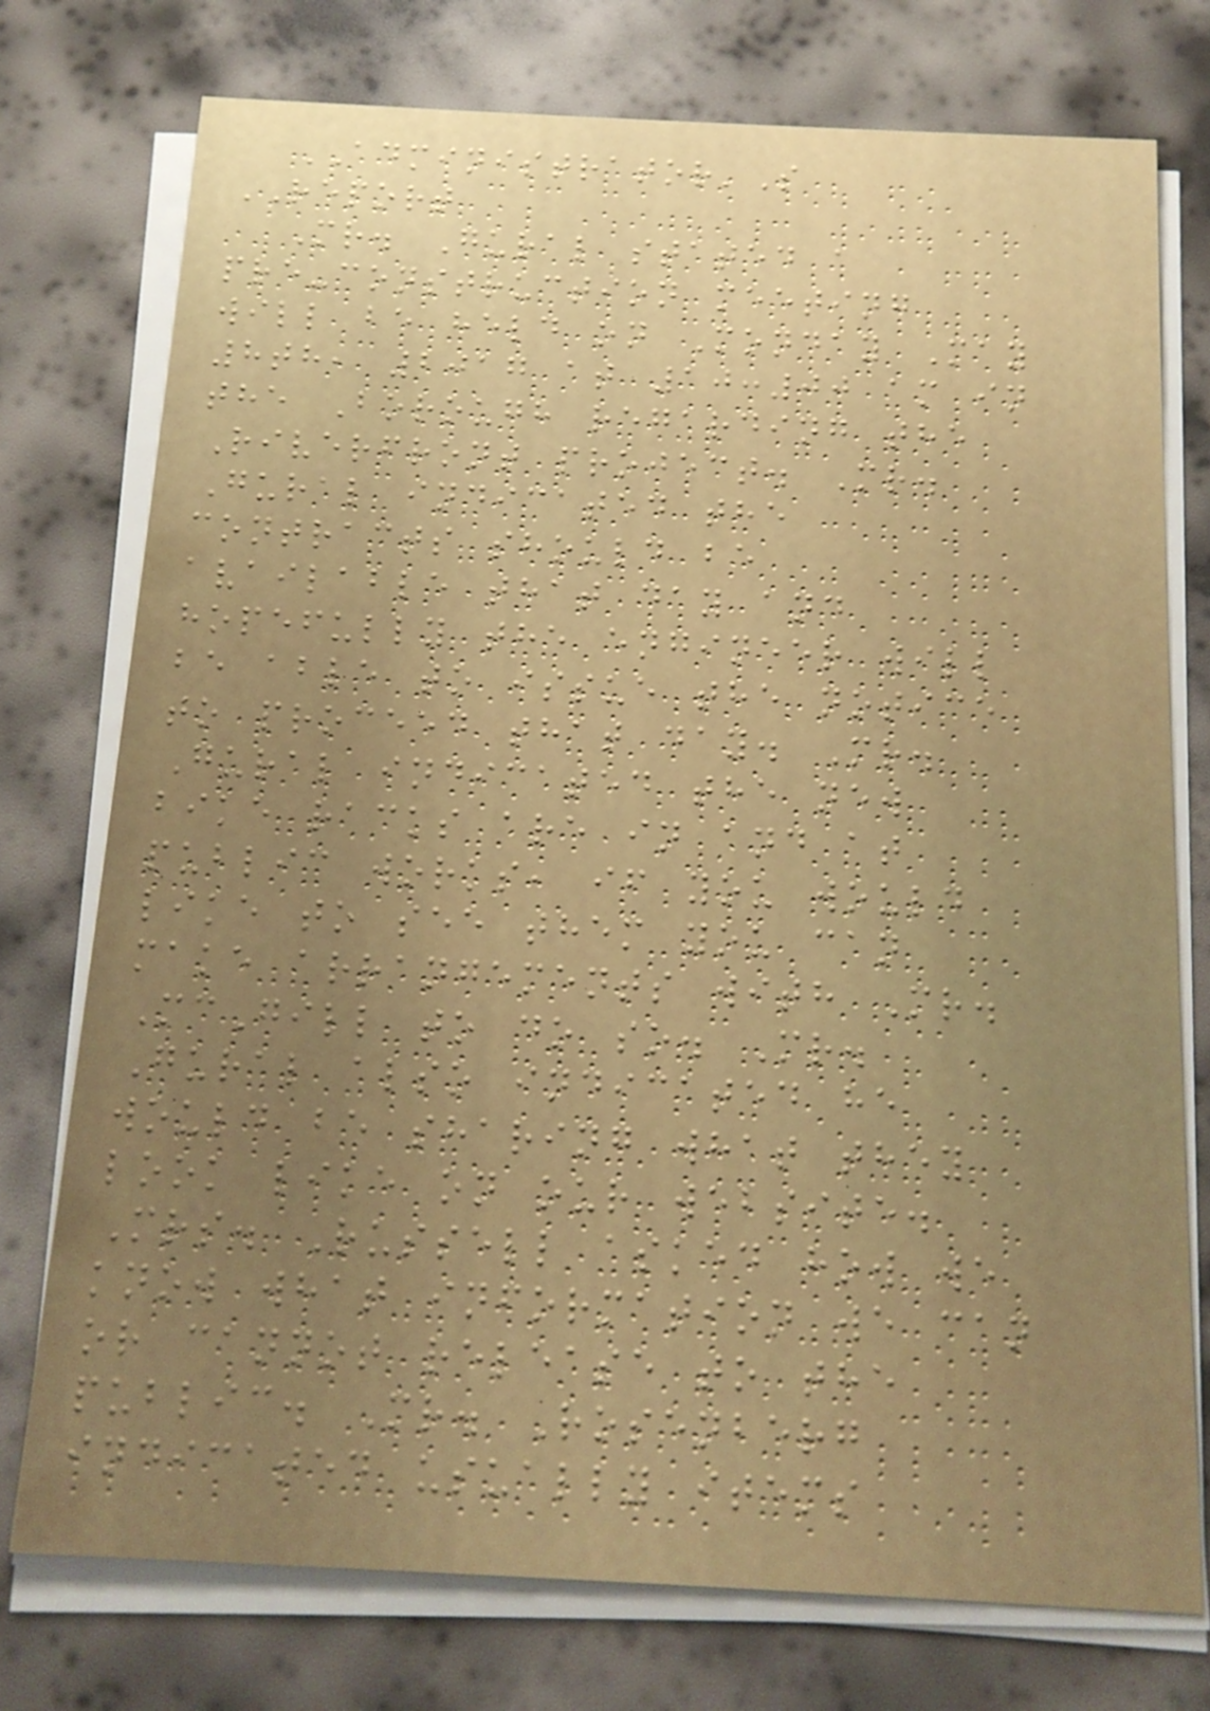ADMINISTRATOR'S
REPORT
Mr. Gural stated a
pre-construction meeting
will be held on Monday May
8th, 2017 at 10:00 am in
the Borough regarding the
Riverfront project. Mr.
Gural indicated the
contracts should be
available that day and
hopefully the engineer will
be able to issue the notice
to proceed that day. Mr.
Gural indicated the new
bike racks are in and at
public works, if you would
like to see them you can
make arrangements with Mr.
McGill to do so. Mr.
Gural also indicated he
would be sharing what they
look like on our website.
Mrs. Russell asked how we
know what information we can
or cannot release to the
public. Mr. Rosenberg
indicated usually items
